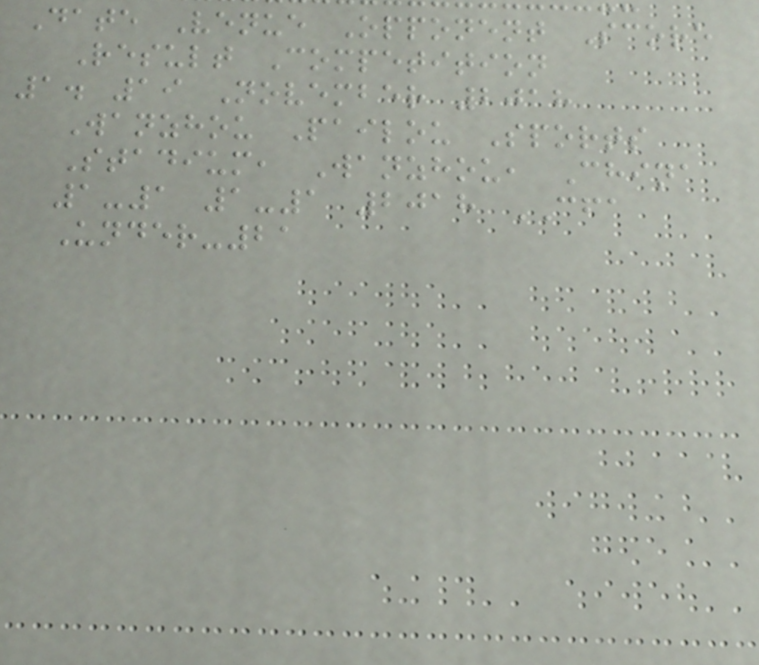Date Venue Opponent Score
Result Competition
1. 19 November 2018
Wanzhou Pailou Sports
Stadium, Wanzhou, China
1-1 1-1 2018 CFA
Under-21
